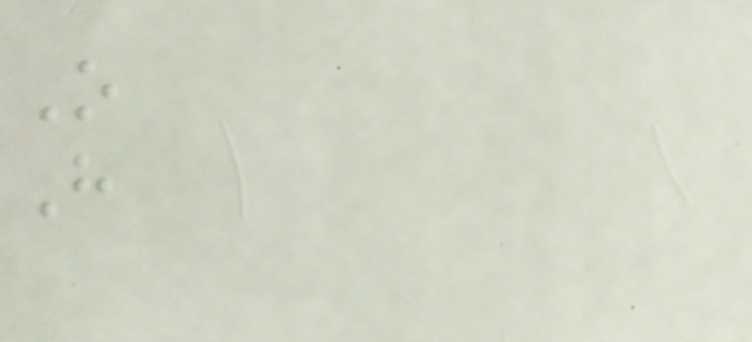O
H
